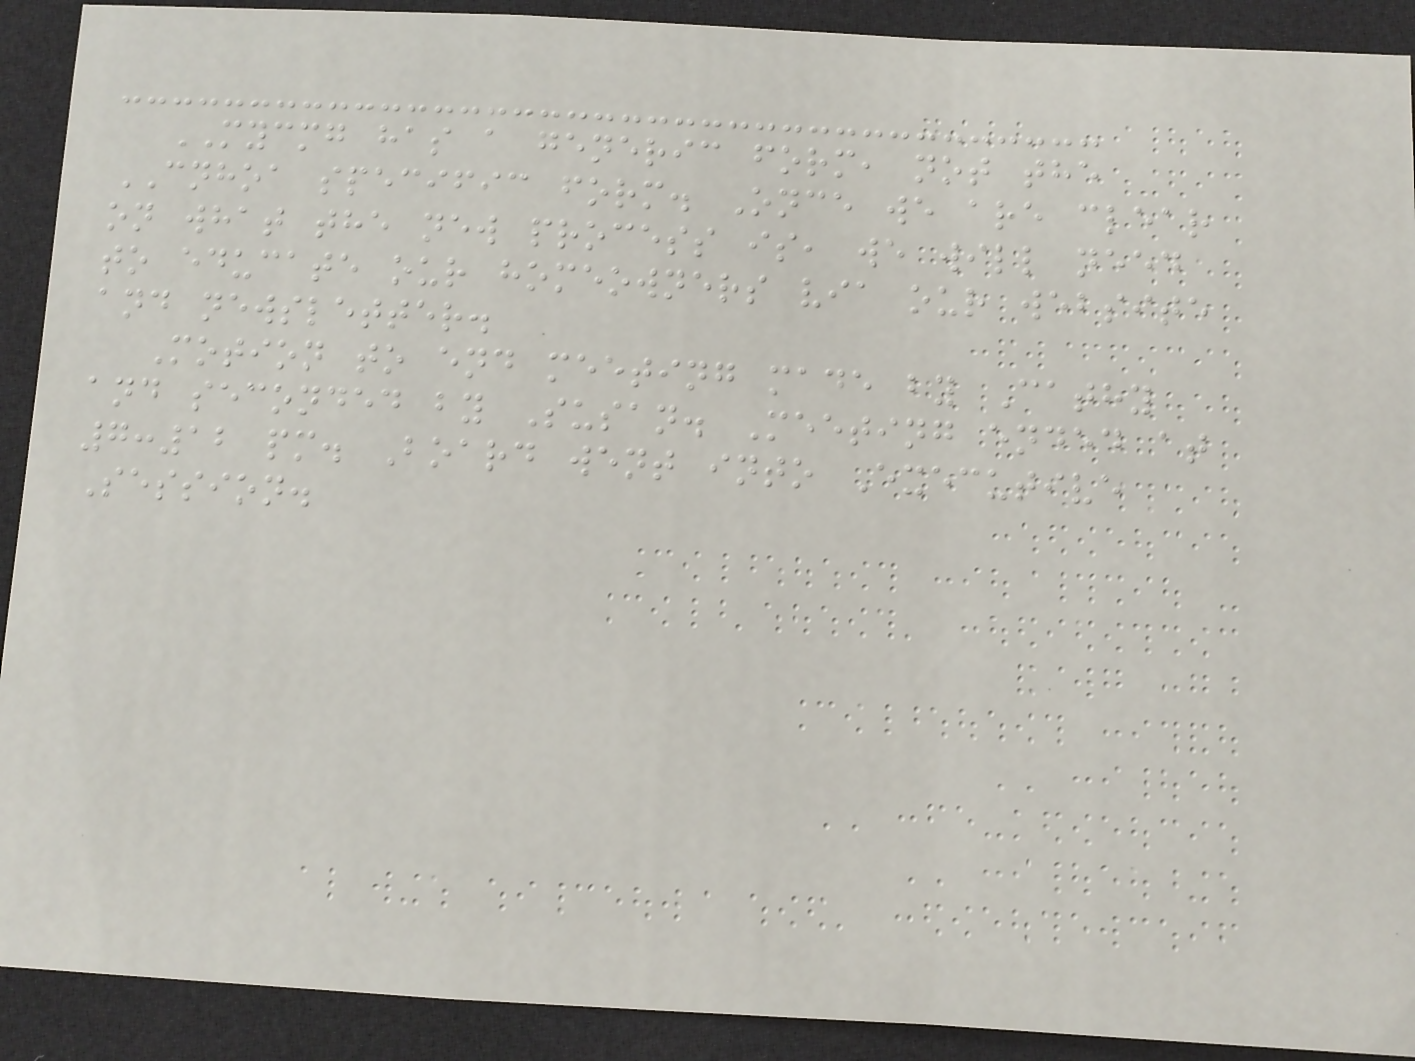MYCMG has a generic form, not the
CNHOA specific form. Once we are clear
on what the new process is, we will need
to educate our homeowners via our website
and newsletter.
Motion to end meeting made by Cathy
and seconded by Susan. Meeting ended at
7:12 pm. Board went into Executive
Session.
